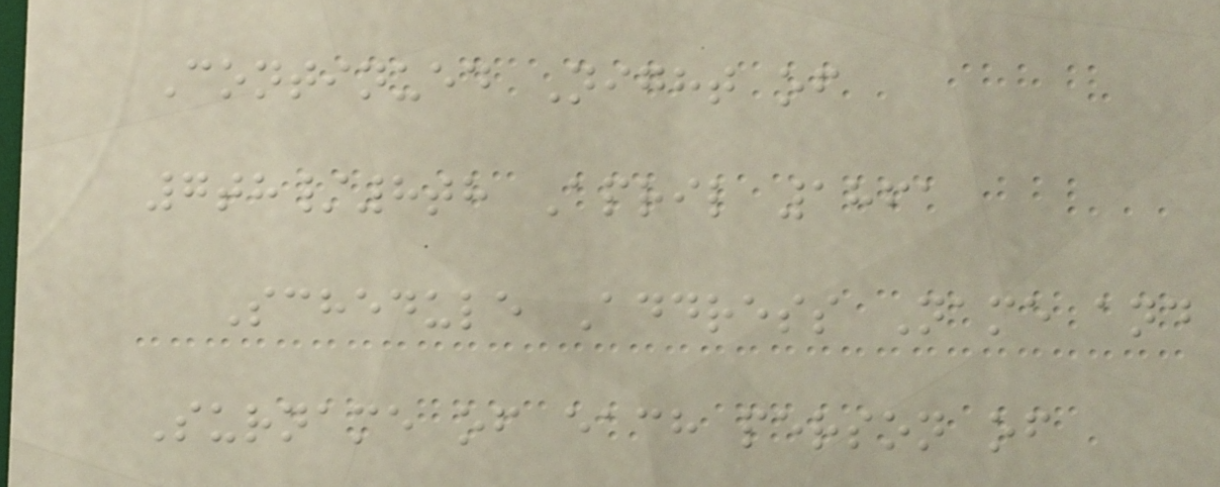Continued Night of
7th/8th April 1861
Schedule Address Name and
Surname of each person of
